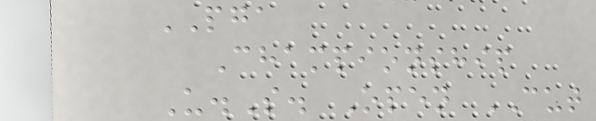PGA
Championship
U.S. Open CUT
